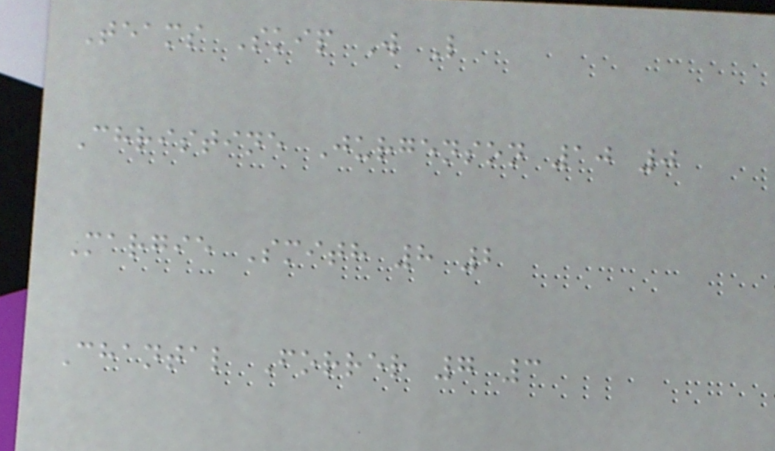Teams Skip W L
Christine Jurgenson 10 0
Margie Smith 8 2
Chantal Forrer 7 3
